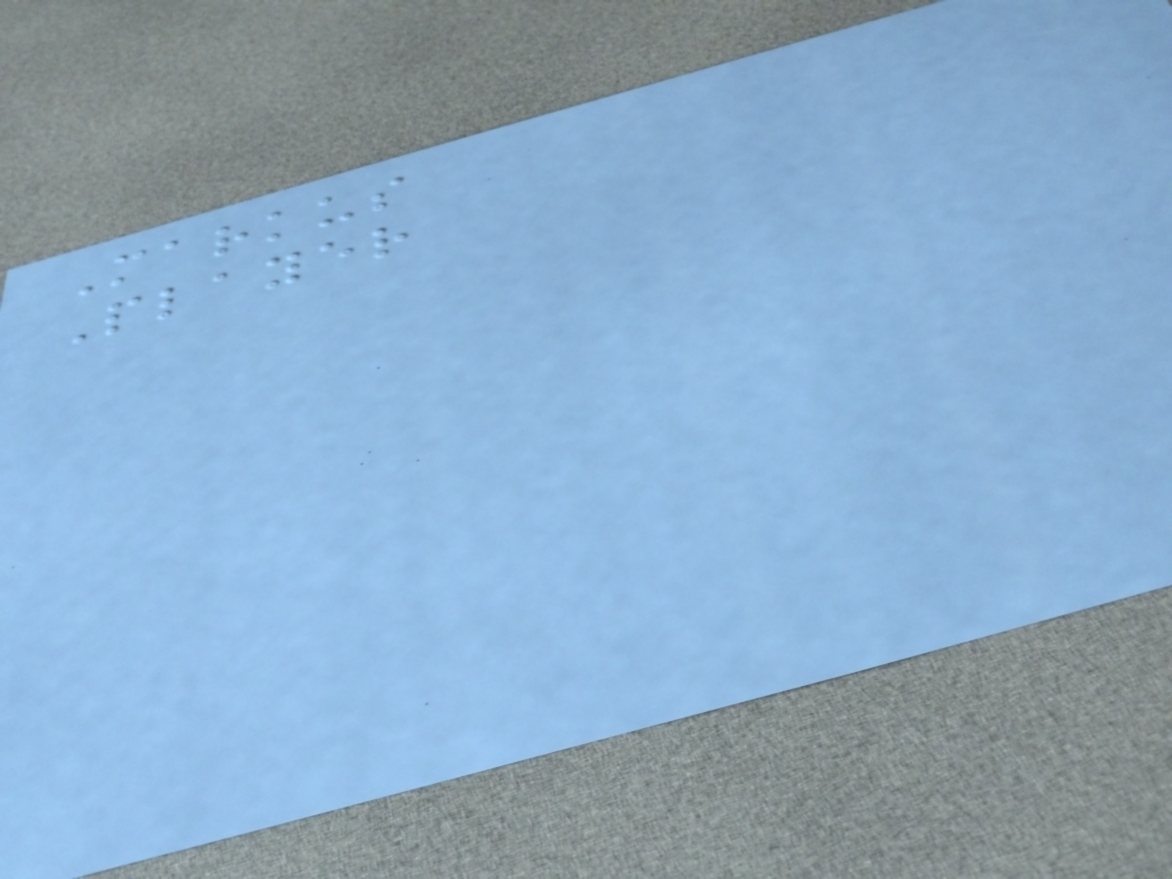Markus
Player
